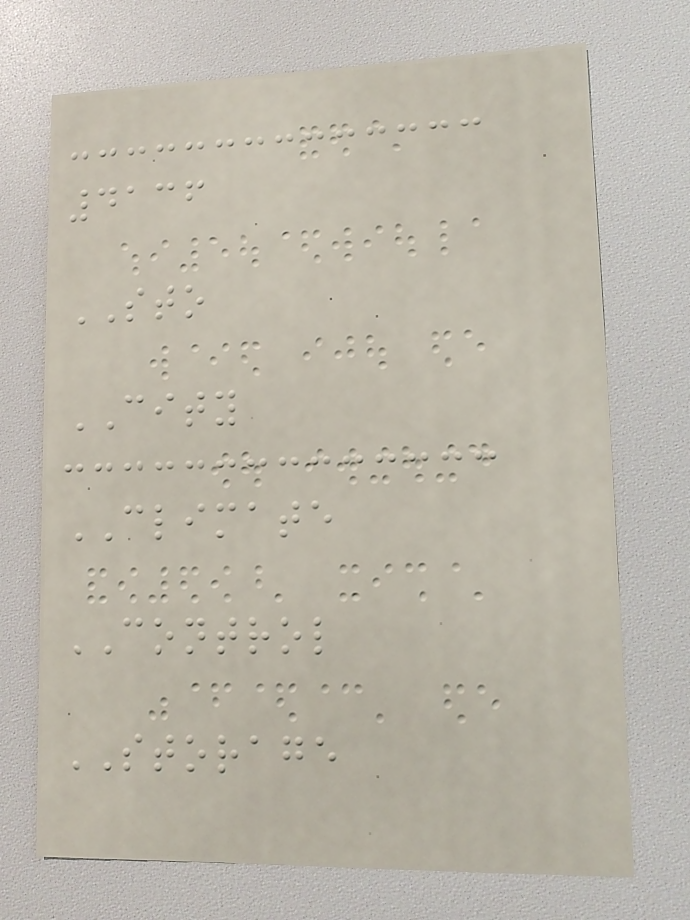4136
STO
CITY
CLIMATE
CONTROL
STORAGE
